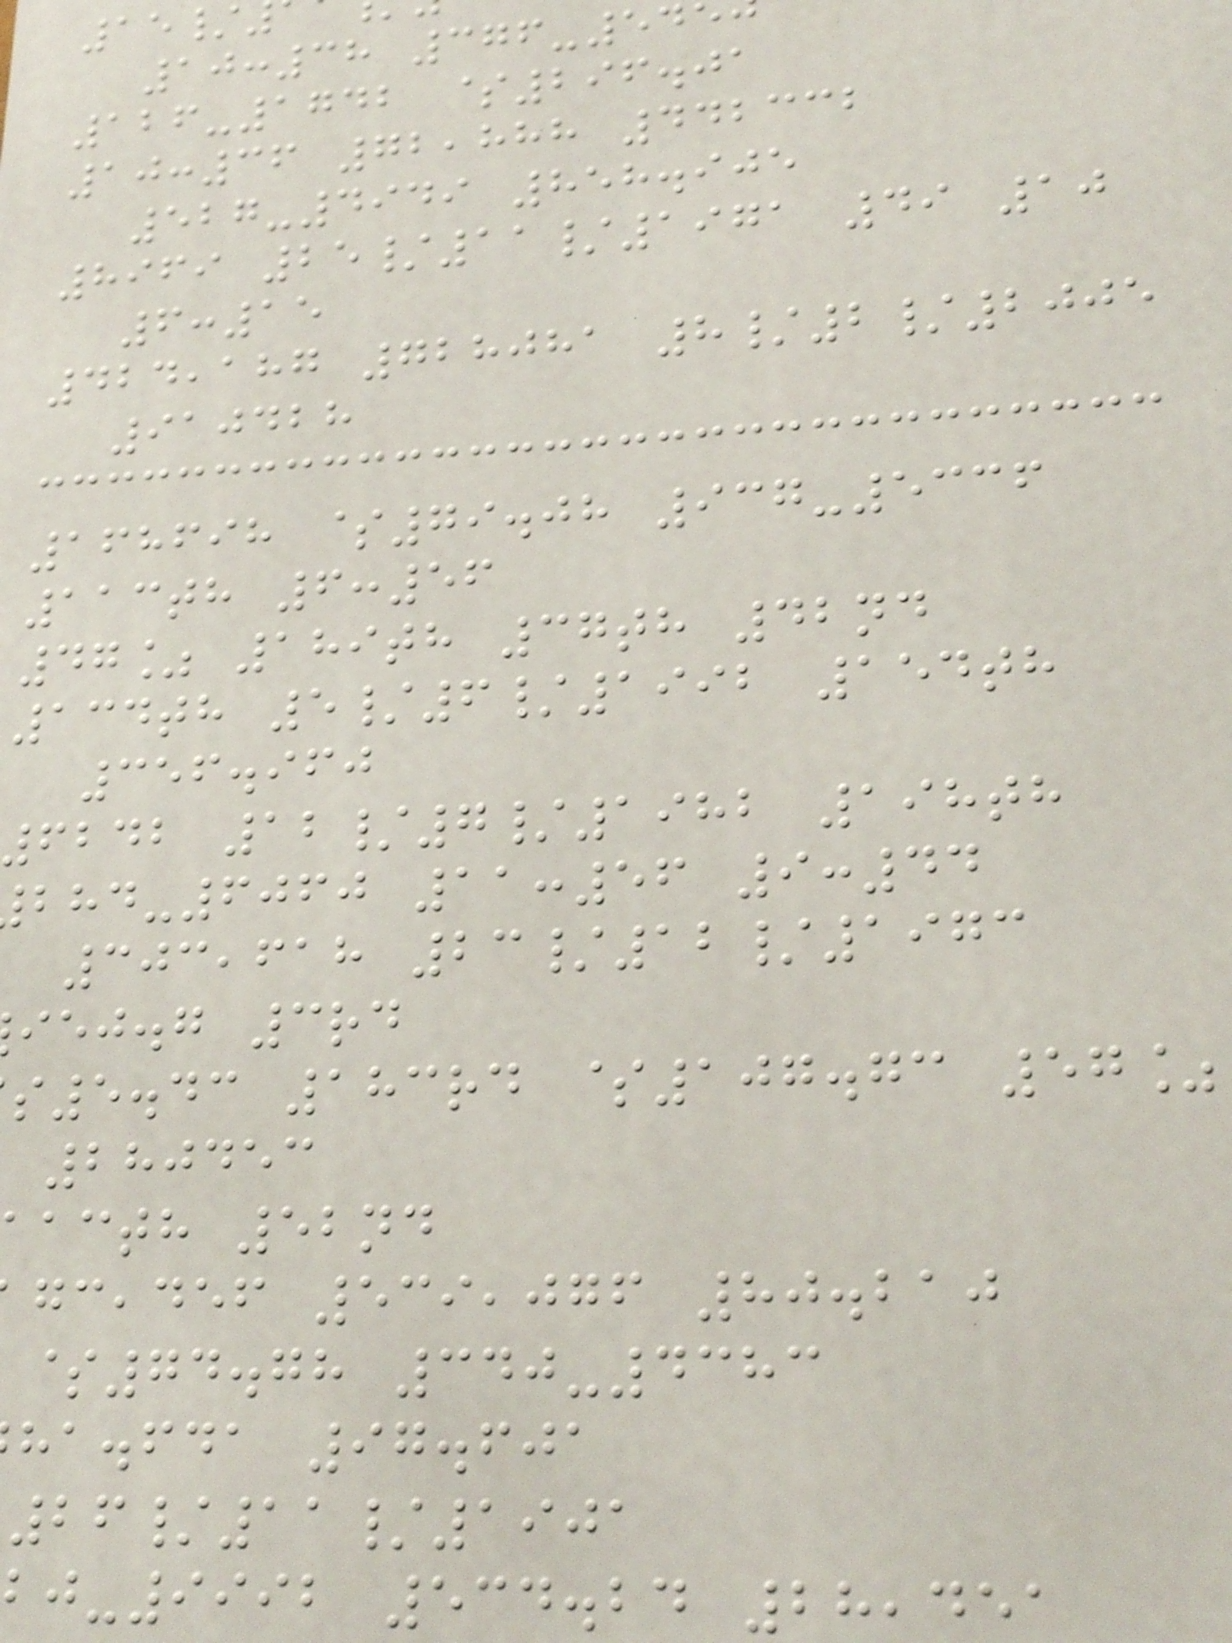10:38 376-54
126-1742 $296.01
10:36 72,888 442332
527-4949 858.905
8969 25/11/1971 49 10
6:15
424,187 728081 8/2/2005
910428
168698 $79.08 937-5336
113th 6:56
47% 189th 37th 42nd
134th 5/6/1992 154th
356.960
fbdb 12/7/1982 198th
-6060 11:56 9:44
303,618 23/12/1973
iej.g 3rd
5.43 183rd $107.73 57%
280453
acth 52nd
,def 539,076 80.210
$74.78 340-4383
ha.fda 97.601
26/11/1901
-9992 534.24 28,451
